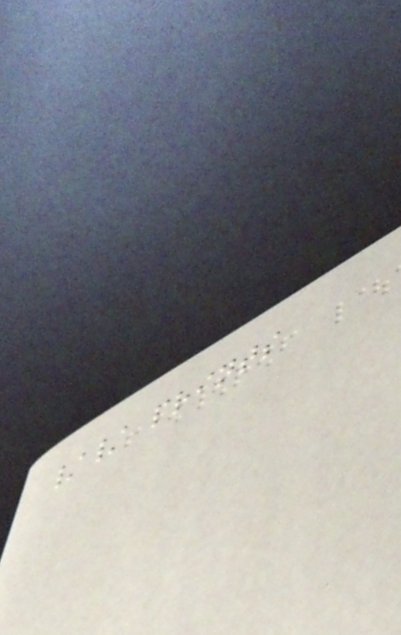// prints
